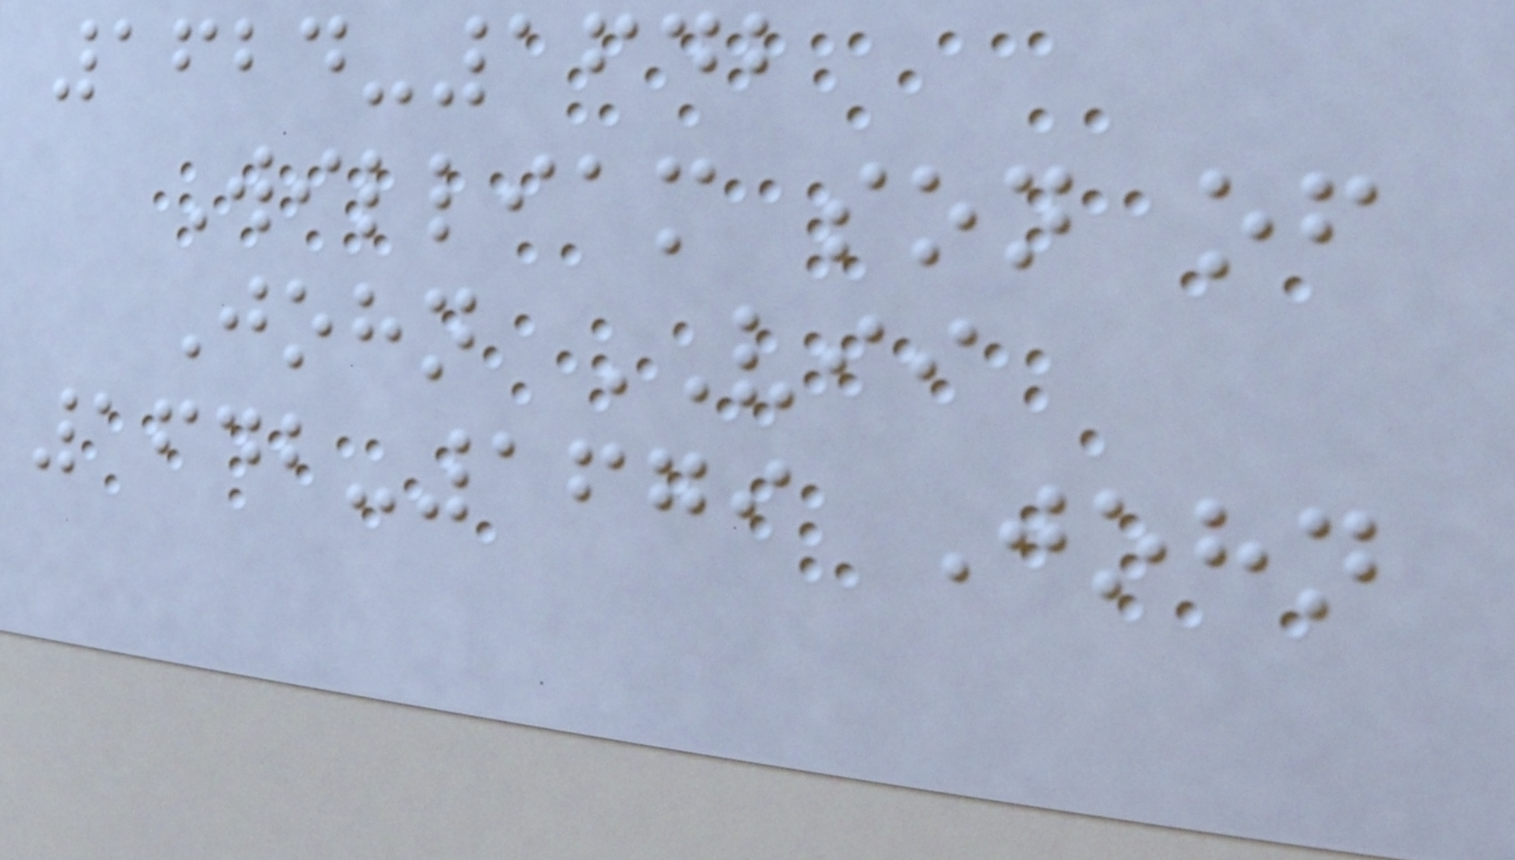1624-1642
William son of
John VII
1642-1679 John
